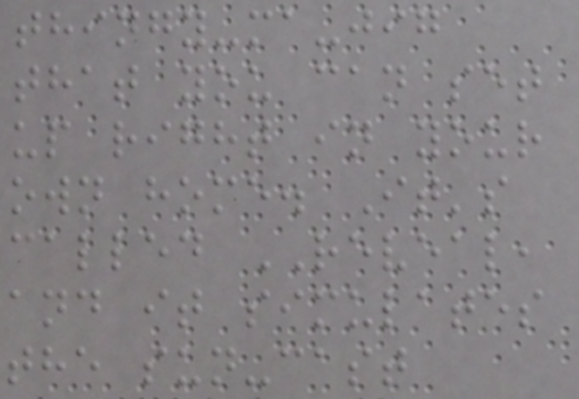thingy-ma-jig
that you can set
up right in your
own home. It's
called REVEAL,
and it simulates
the sun-cast
